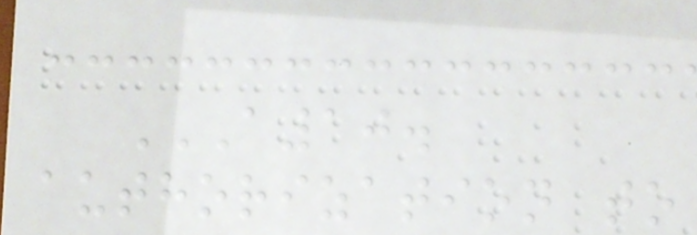A10.
AUTHORIZATION TO
